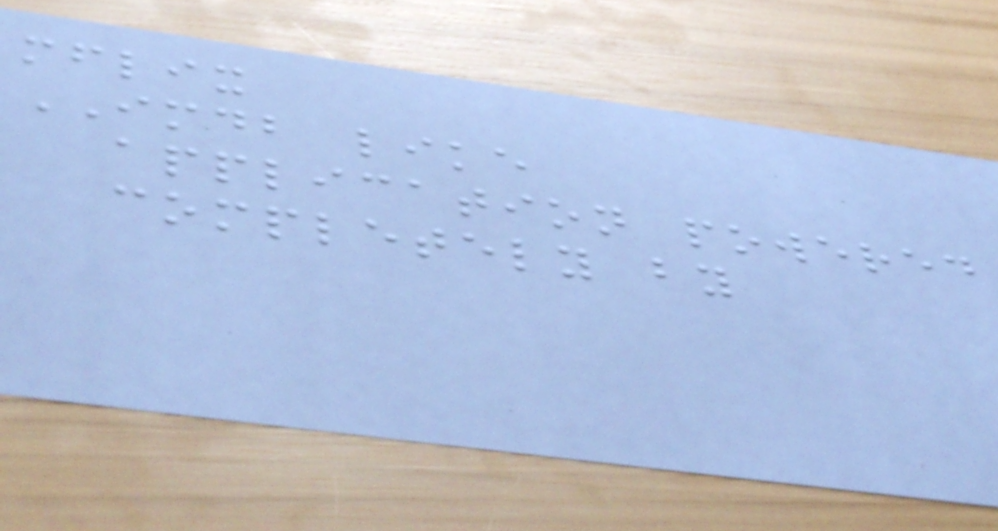mflix
IMDB like
application powered
completely by
